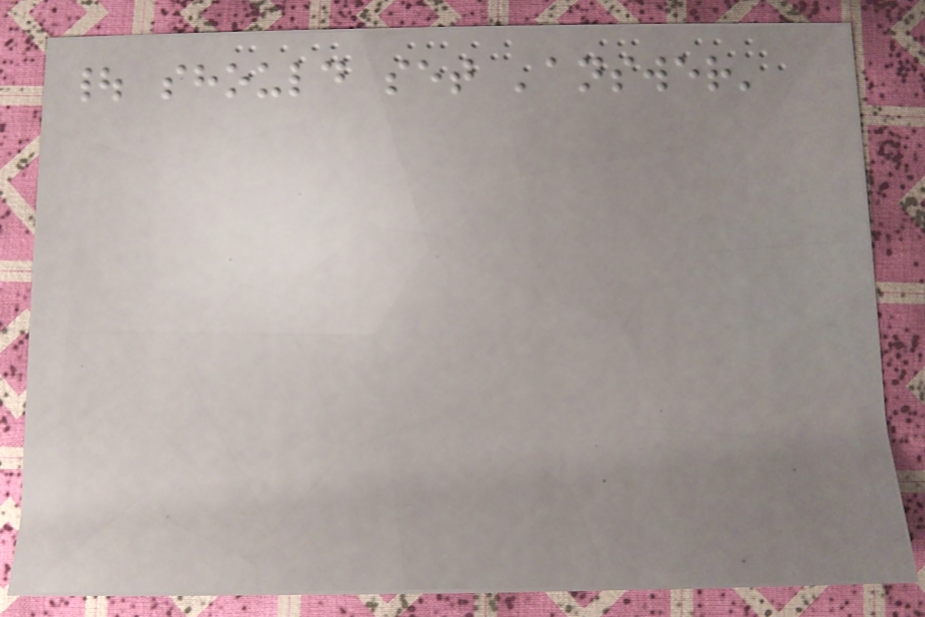| should set 'answer'
